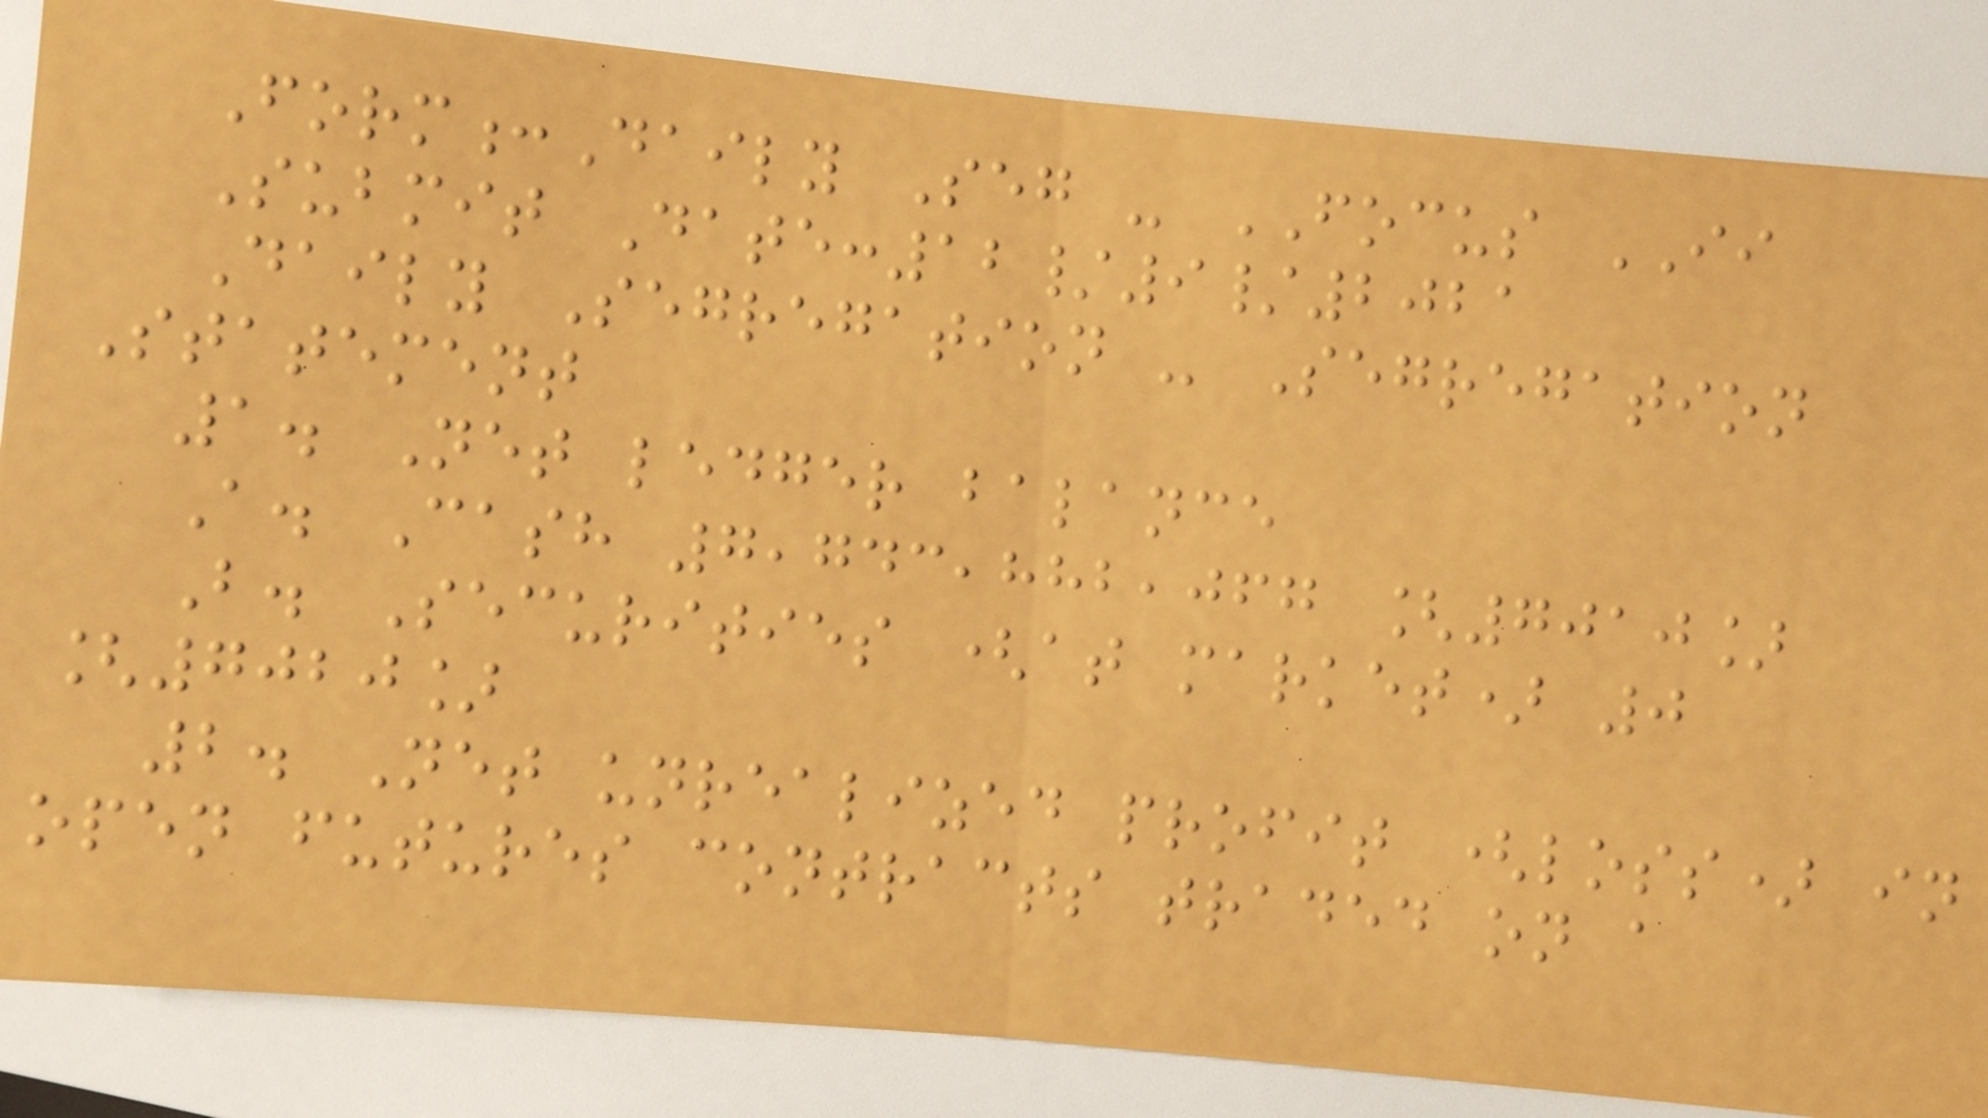Form:Daily Seg - FOCUS II
Submit Date:12/9/2021
Daily Segregation - Segregation
Statement
1. Net ledger balance
A. Cash 7,743,882,067 [7010]
B. Securities (at market) 0
[7020]
2. Net unrealized profit (loss) in
open futures contracts traded on a
